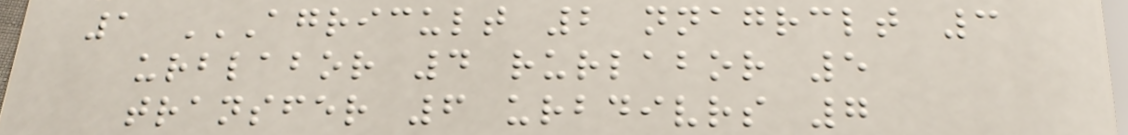1 AGRICULT 2 NNAGRCLT 3
URBLABOR 4 RURLABOR 5
TRANSFER 6 URBDIVRS 7
